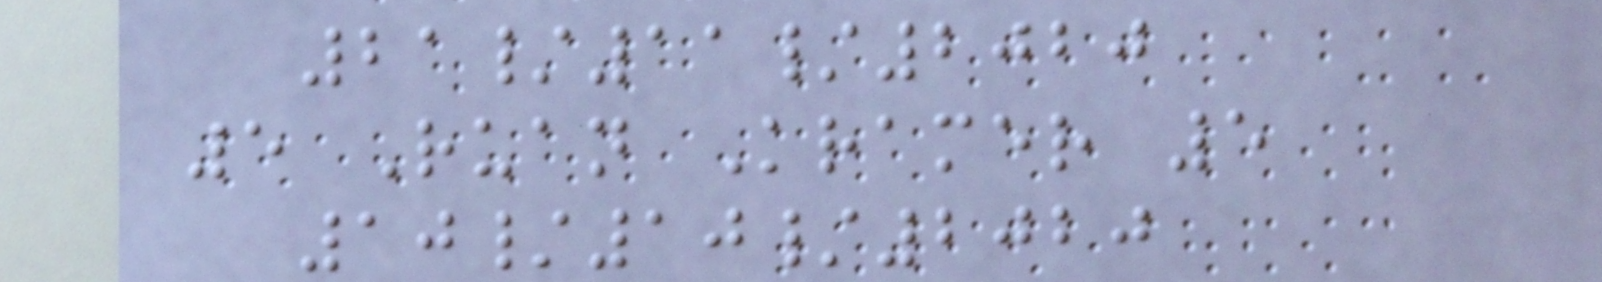21/11/2020
5 Ruan Kramer 5
10/10/2020
